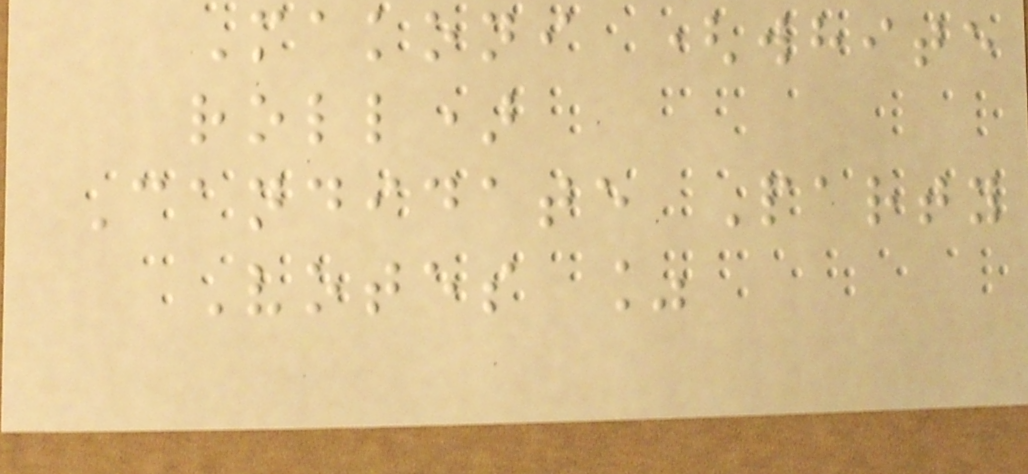Makoni (white
roll)
Candidate Party
Votes %
